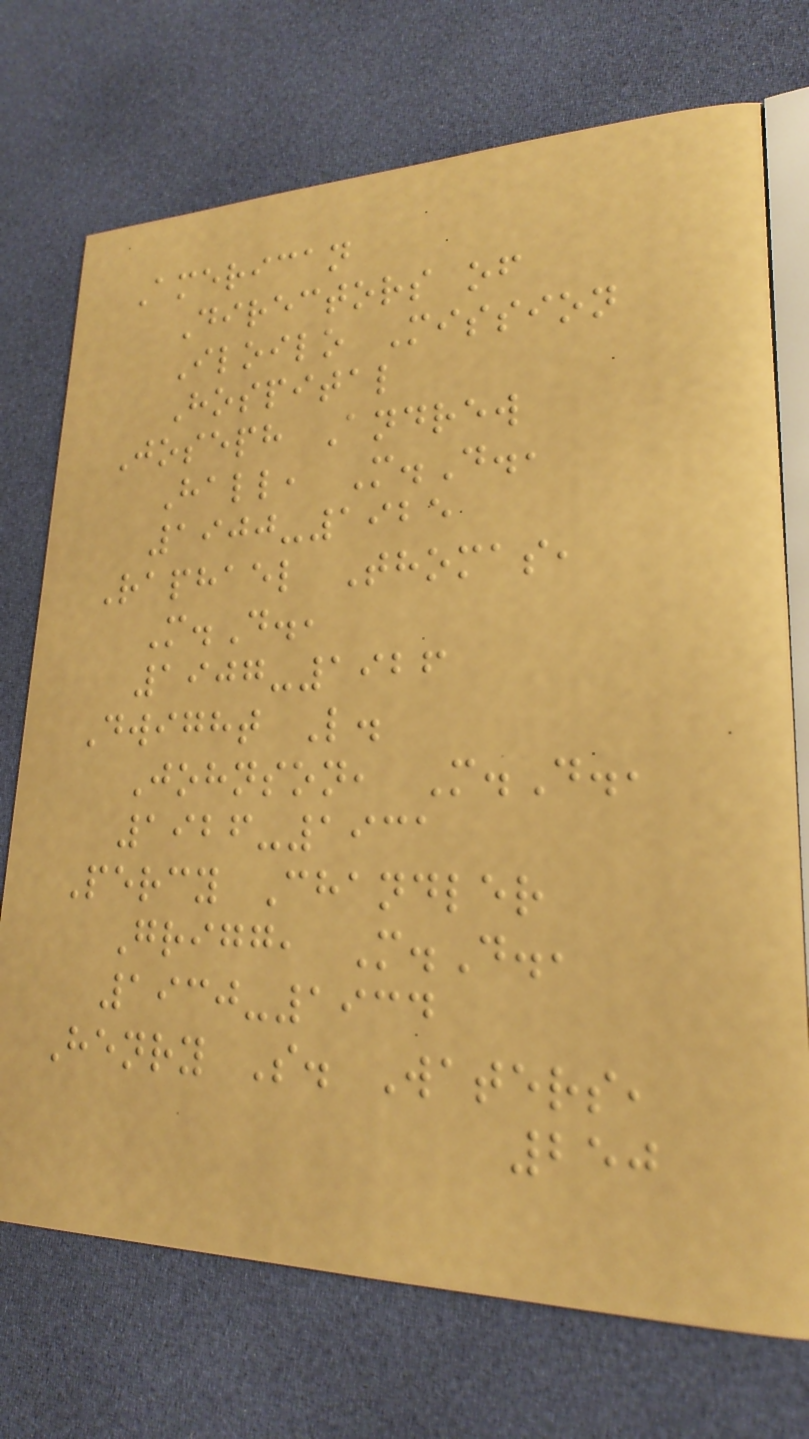American
Directors of
Iloilo Mission
Hospital
Joseph Andrew
Hall, M.D.,
1900-1925
Raphael Thomas,
M.D.,
1907-1926
Dwight L.
Johnson, M.D.,
1926-1931
Percy Chandler
Grigg, M.D.,
1930-1934
Henry S. Waters,
250
